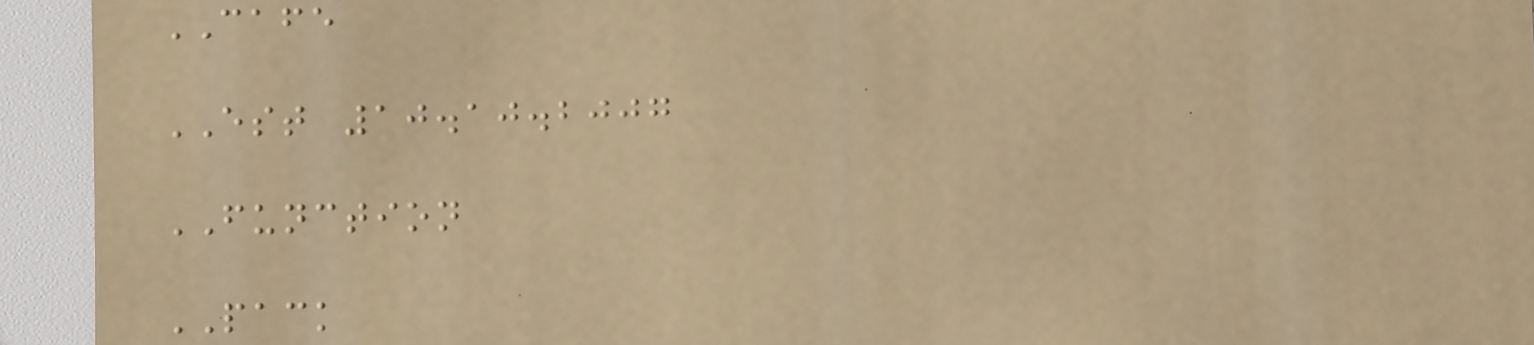CAFE
EST 10.10.2007
FUNCTION
PACK
